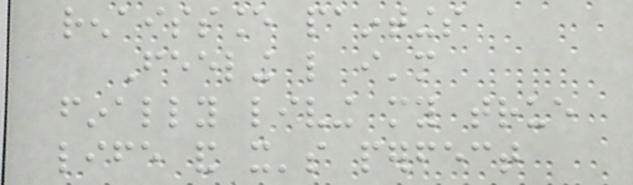renaissance paintings
Feeling like i'm
finally living my true
life and it's perfect
